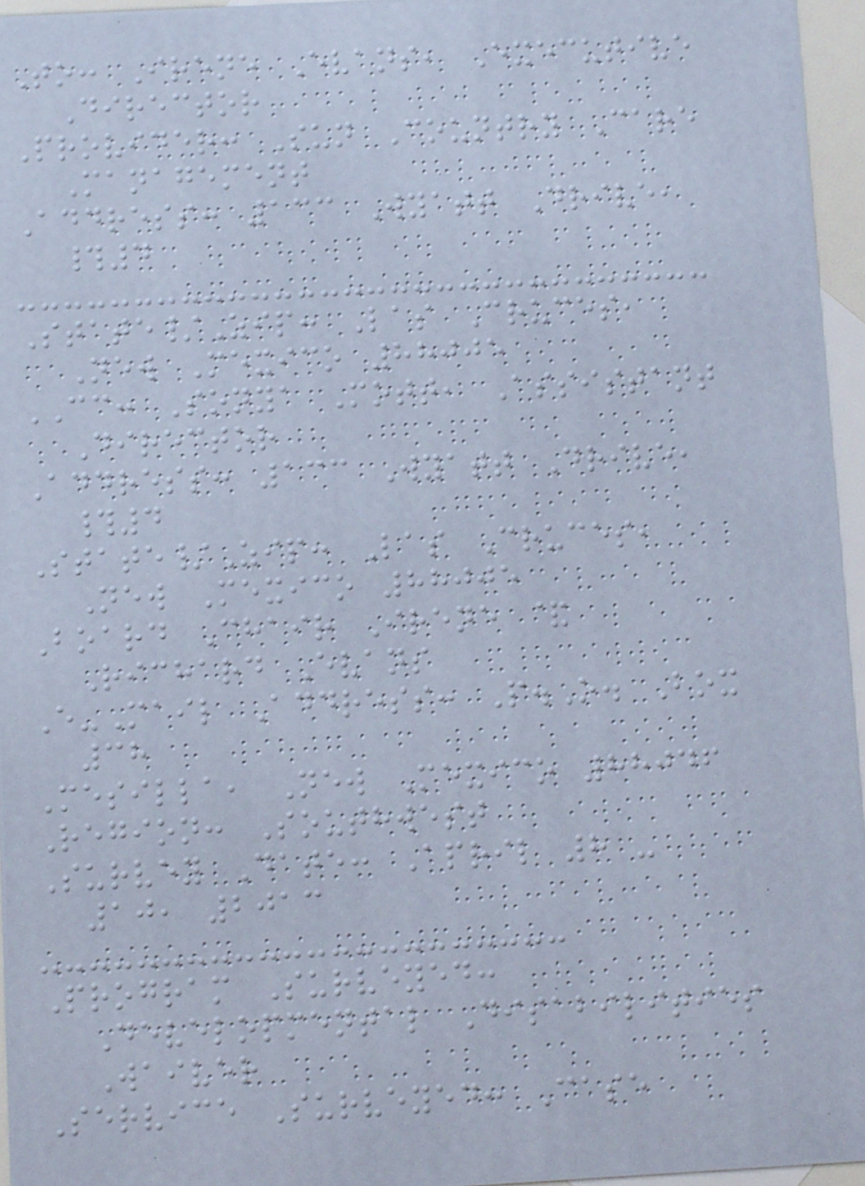To: Irene Evans, Executive
Director
Provider: Sun Country Care
Management
Address: 133 Wyatt Drive,
#4
State/Zip: Las Cruces,
New Mexico 88005
CC: Sonya Mott, Assistant
Director
Address: 133 Wyatt Drive,
#4
State/Zip: Las Cruces,
New Mexico 88005
Board Chair Irene &
Richard Evans
E-Mail Address: P.O. Box
38
Mesilla, New Mexico 88046
Region: Southwest
Survey Date: April 8 -
10, 2013
Program Surveyed:
Developmental Disabilities
Waiver
Service Surveyed: Case
